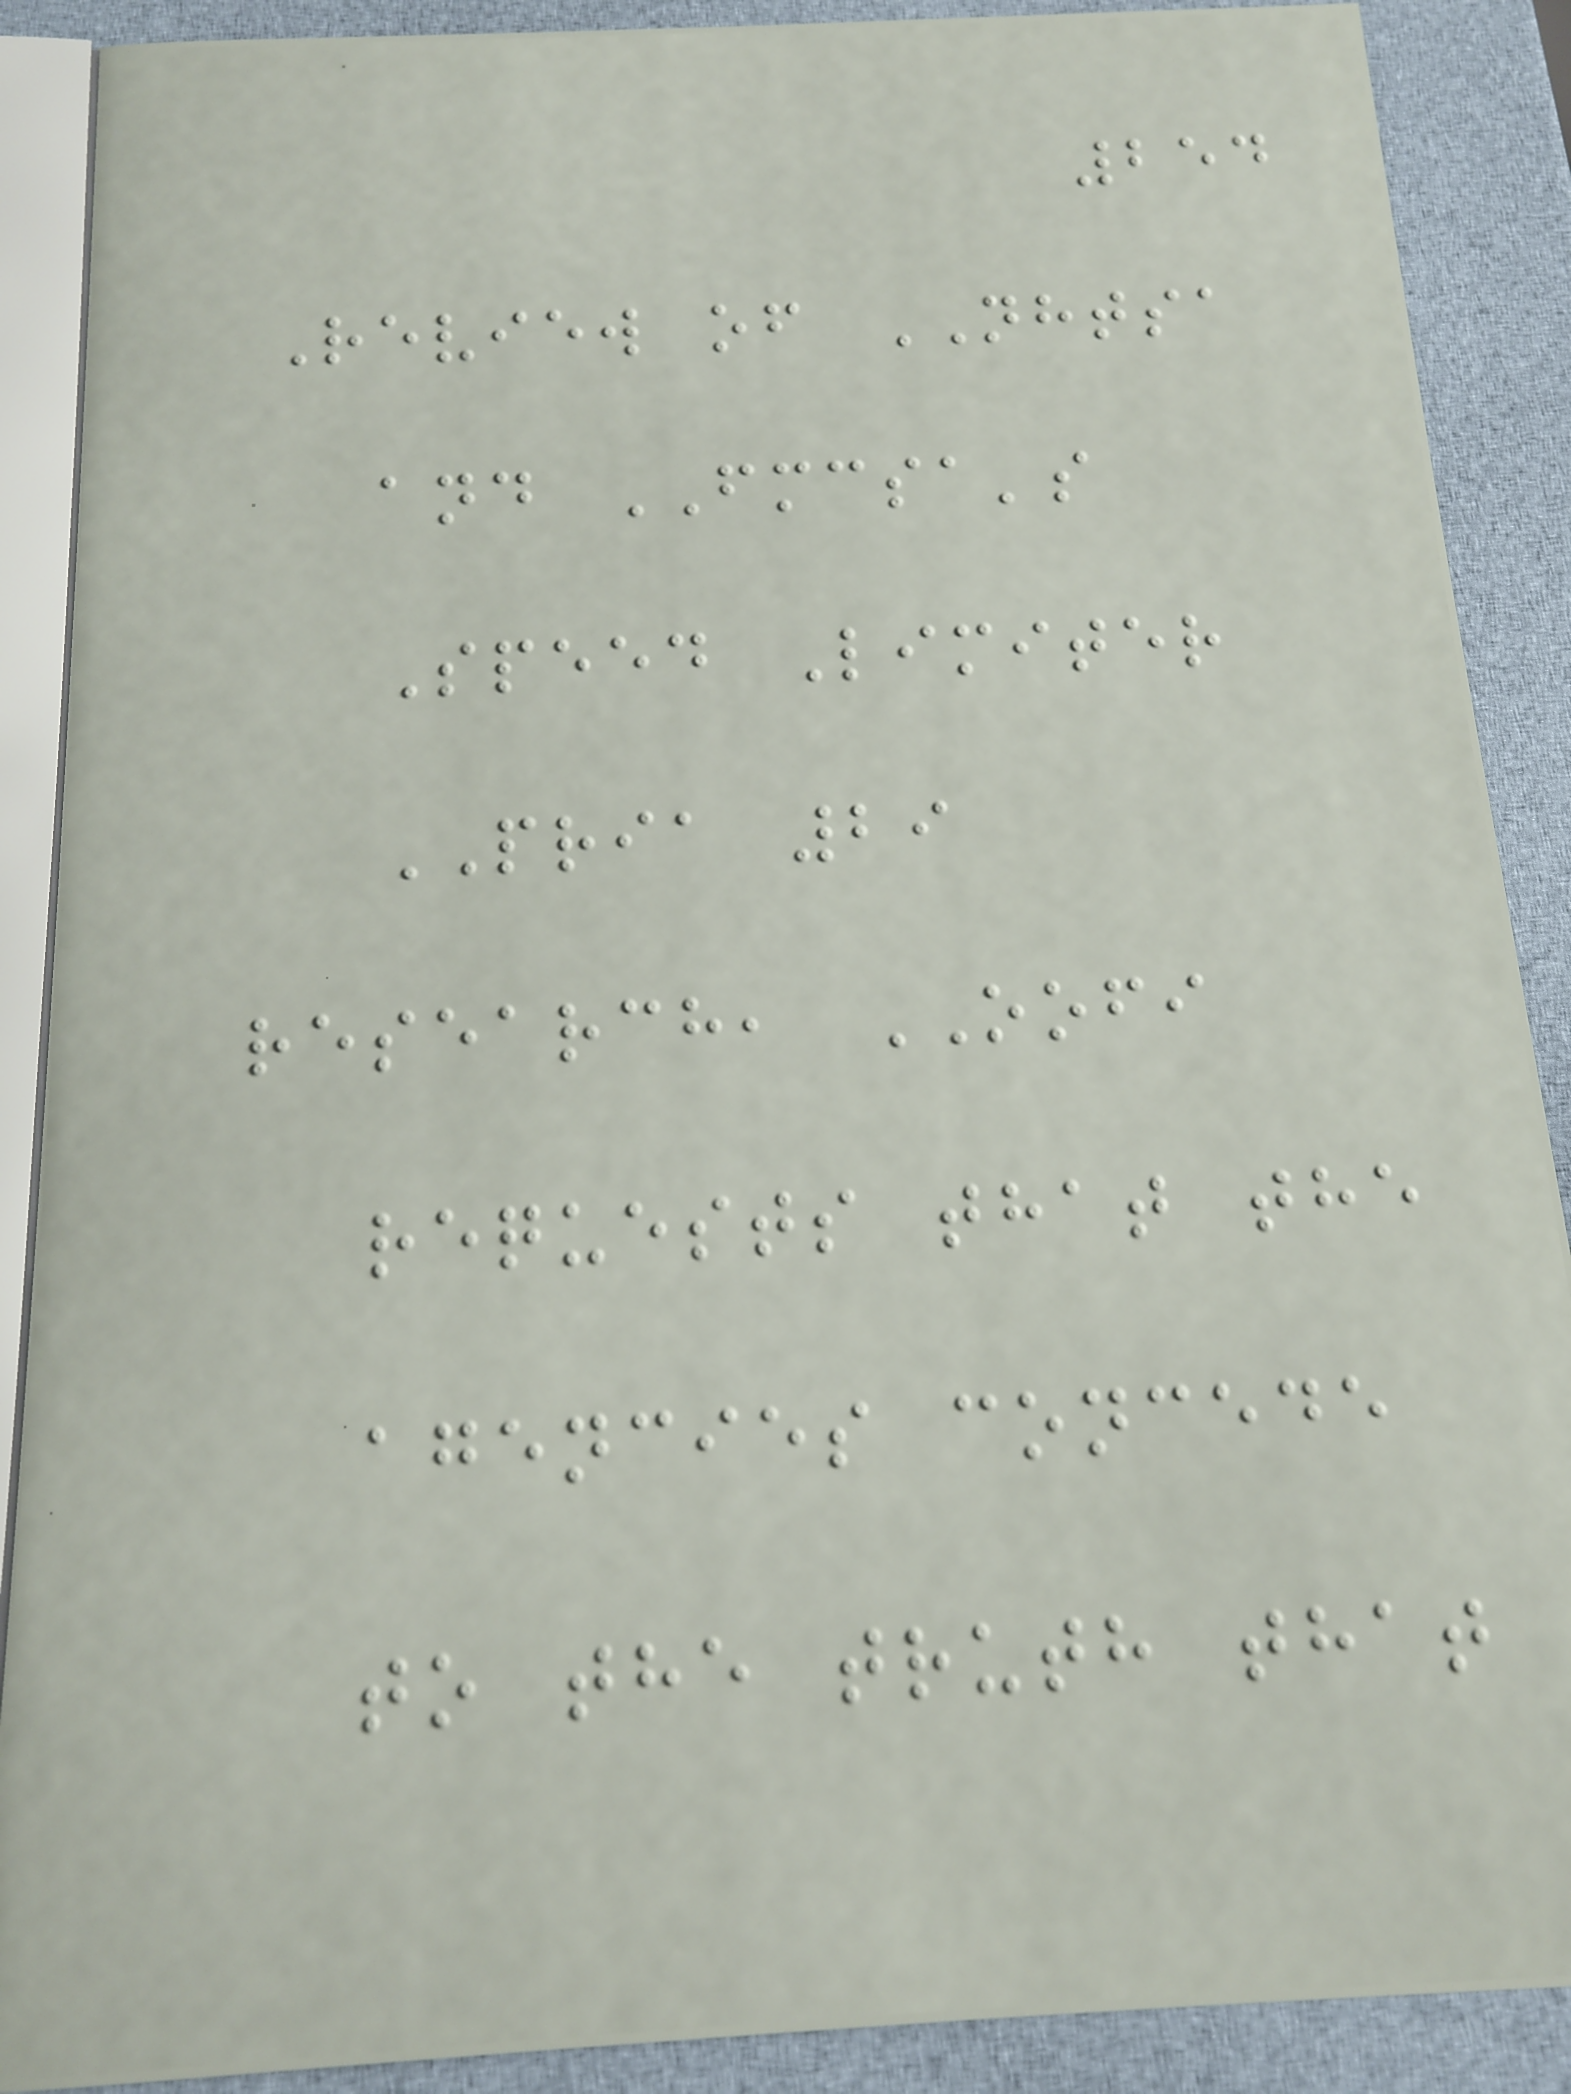254
Review of NHTSA
and FMCSA's
Speed Limiter
PRIA 29
research, OOFI
requests that the
agencies concede
to the truth that
